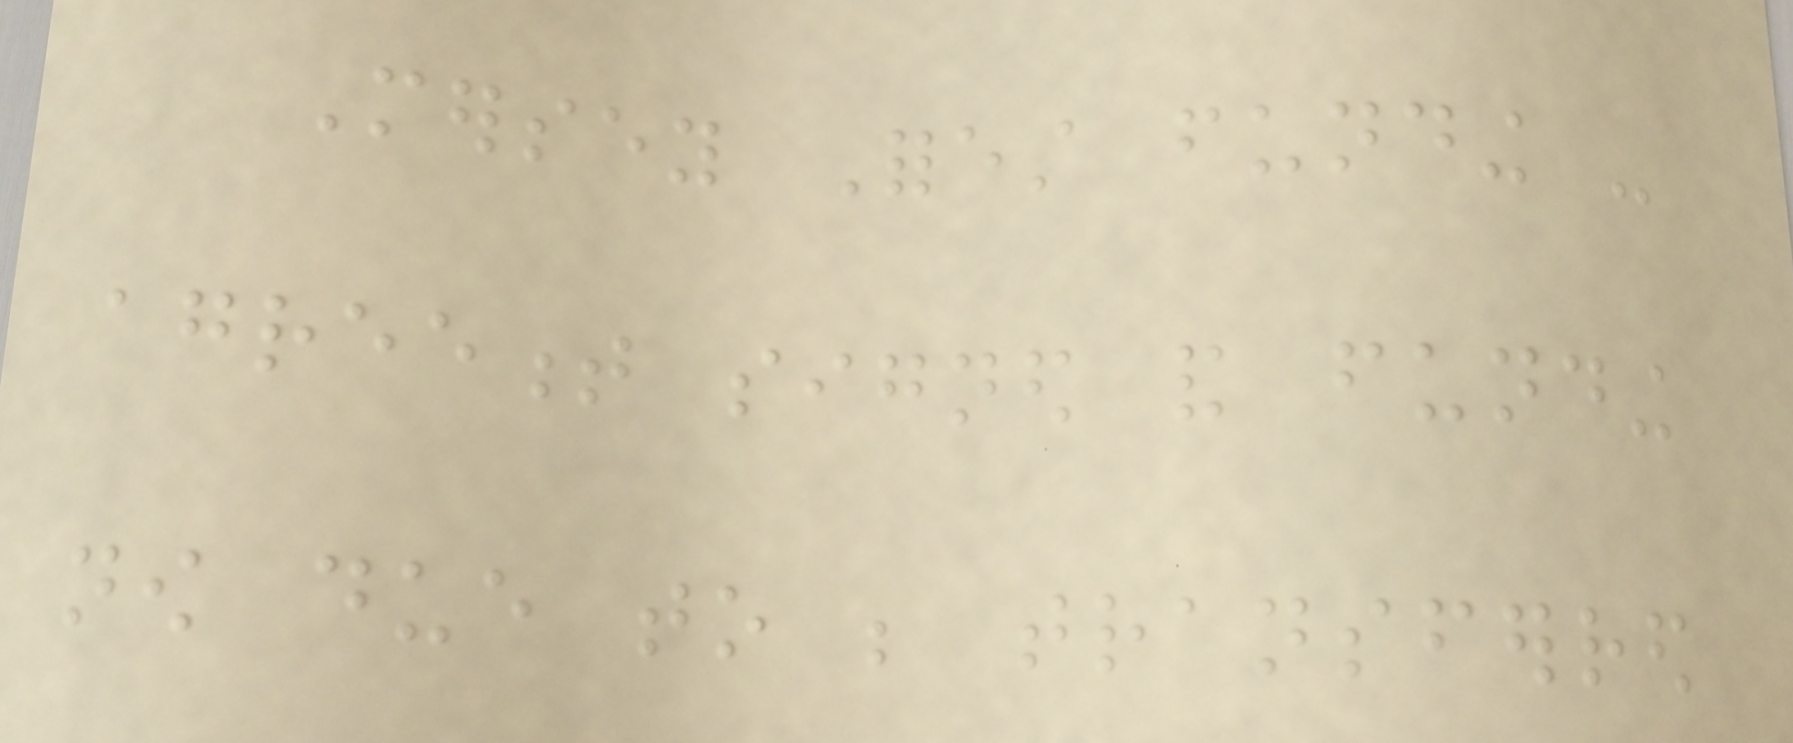Mersey Forest funding -
agreement signed and funding
now due to be transferred
